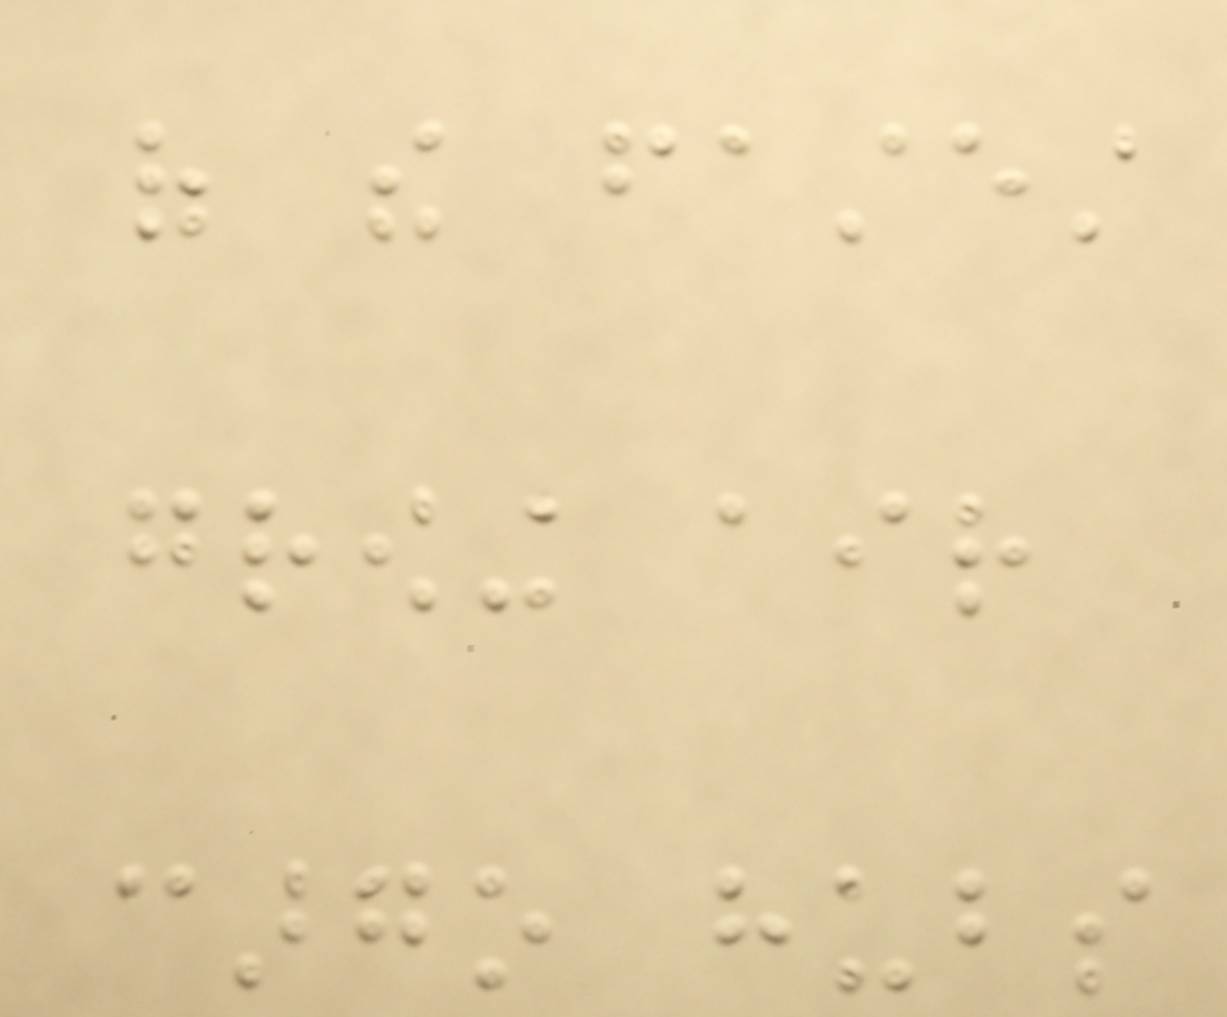of the fastest
growing air
cargo hubs
